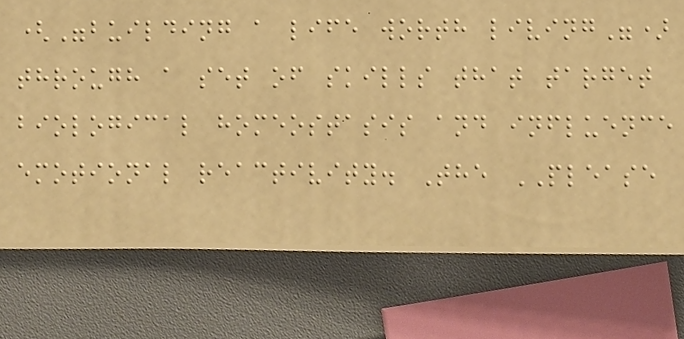("building a life worth living")
through a set of skills that target
biological homeostasis and influence
emotional reactivity. The PLEASE
